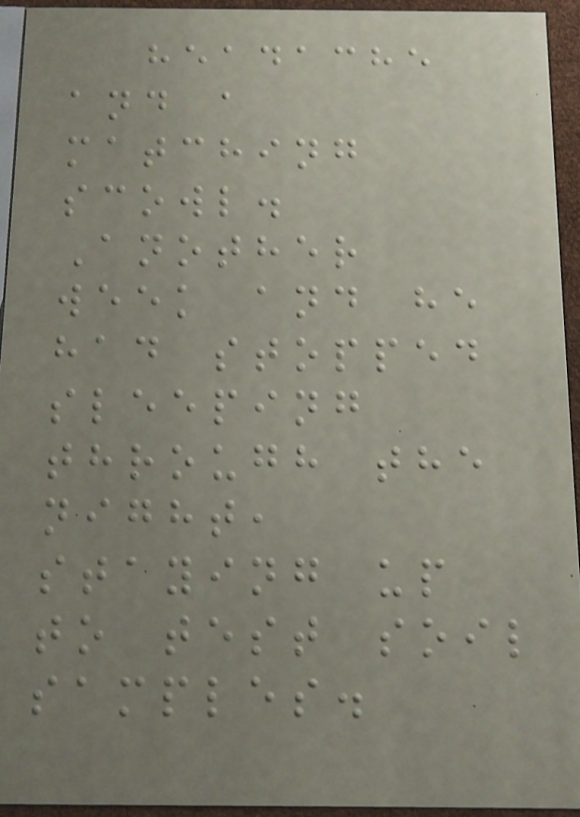headache
and a
matching
scowl.
Another
week and he
had stopped
sleeping
through the
night,
staying up
to test soil
samples.
